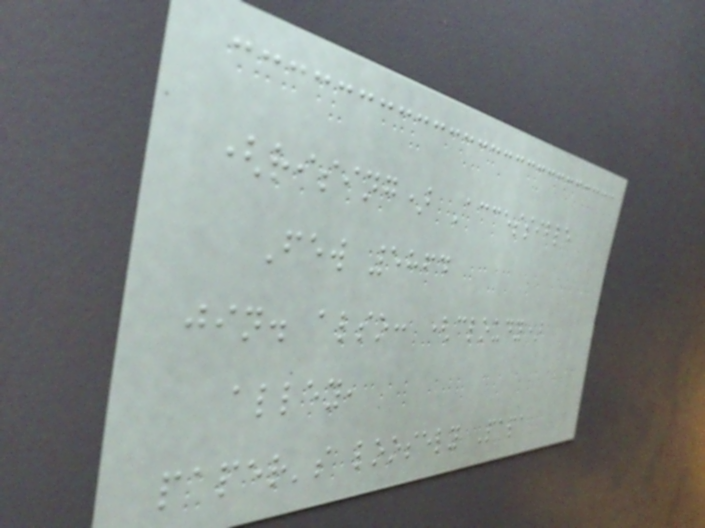(rising) Accessible
Few 5864
jin. also: (cloudy)
alley,
paper's loosely Papa
